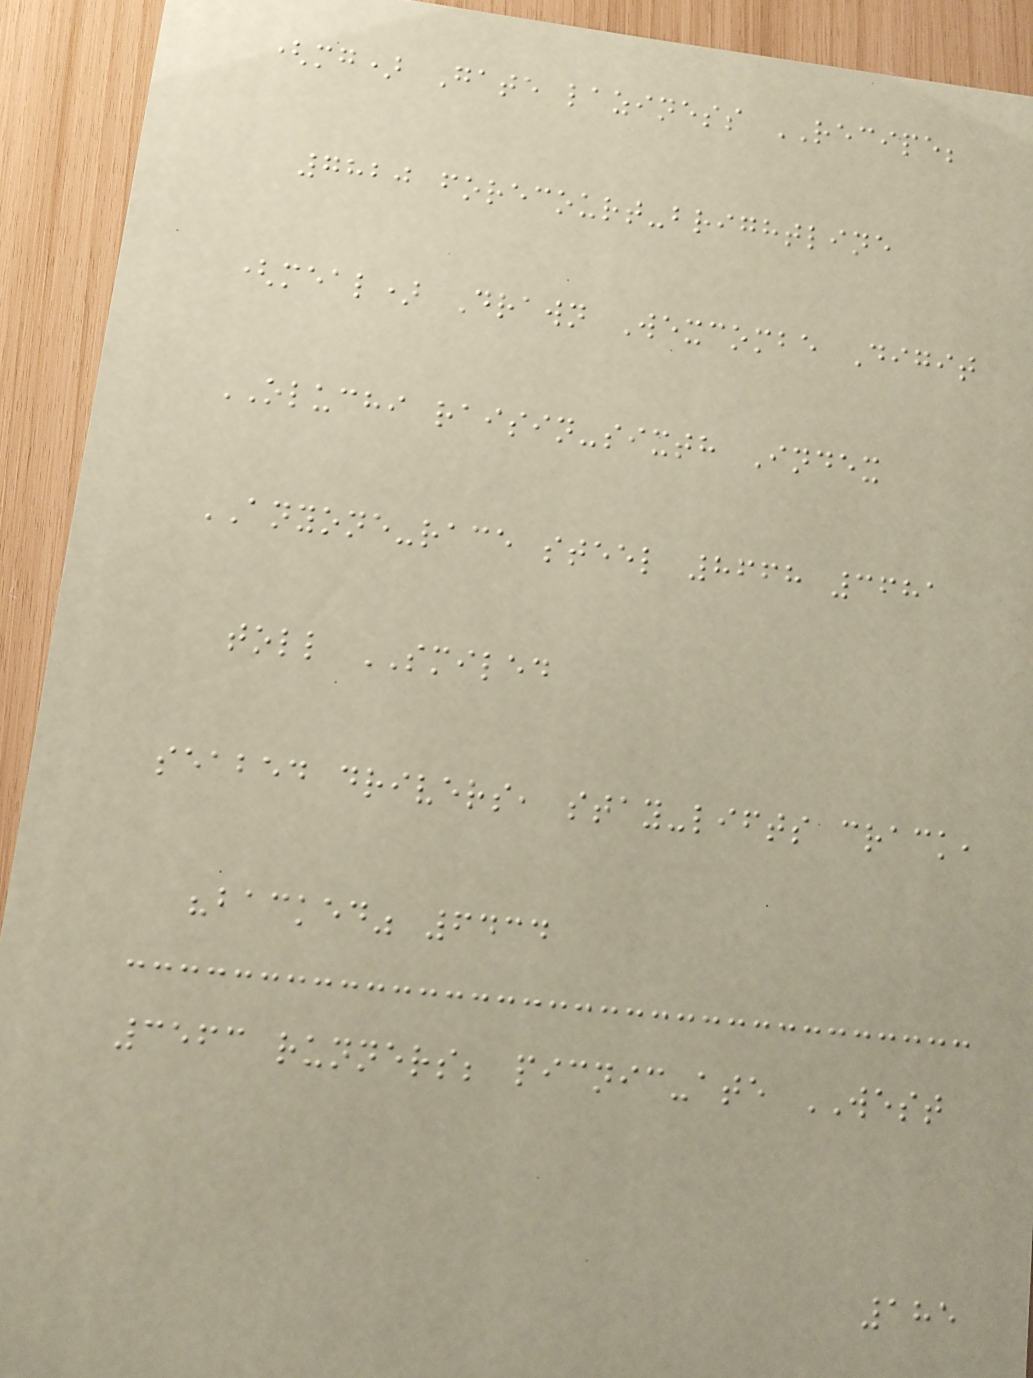(mg) Gate laziness RECIPE;
7820 forecourt-brightline
(meal) Drawn Wexcombe Digit
OLUCHI raisin-sixth Index
ANYONE-race steel 8668 3681
toll SMILED
seabed drivers, stay-lifts crack,
"backed" 6434
3563 runners; picnic-ate WEST
185
